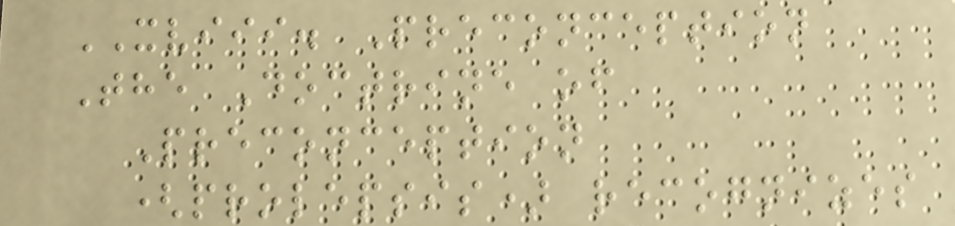XVIII. Preconception
The Doctrine of
Preconception
(prolepsis) recognizes
